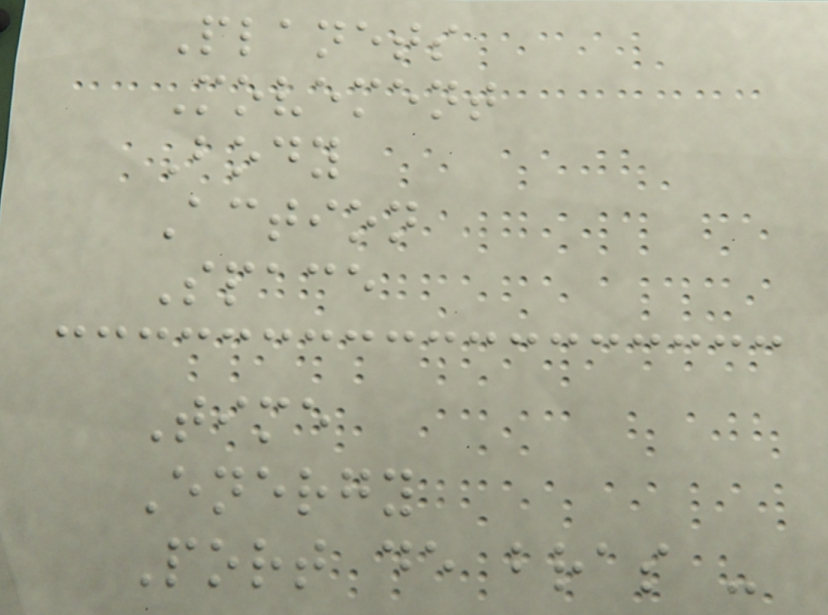Planets
Movement
Body
Action
Space
Time
Energy
Port de bras -
